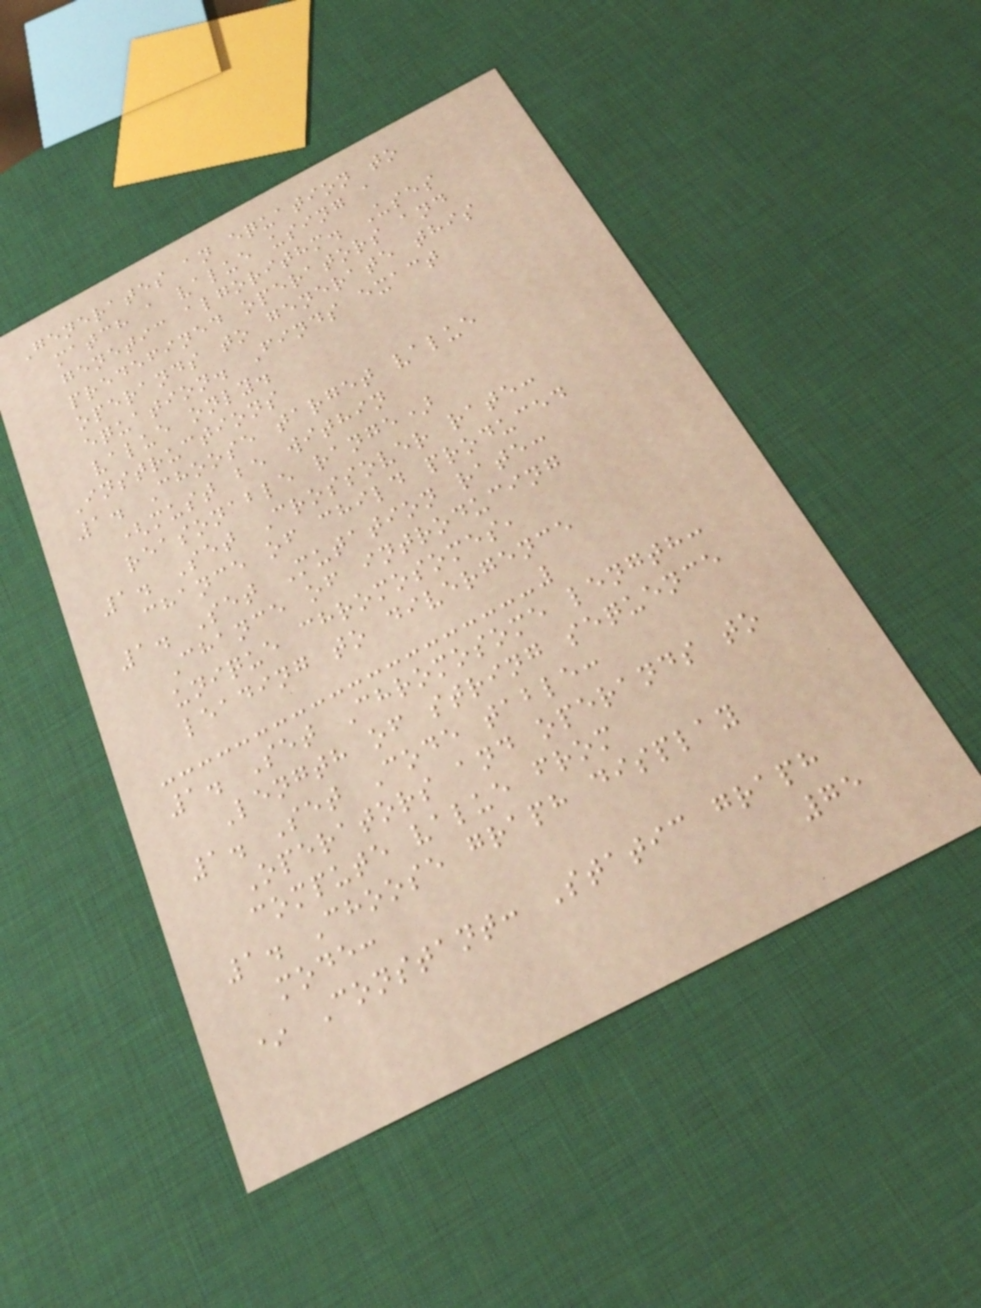Generates an equation to
match a value using a
genetic algorithm. Uses
predefined operators and
operands to generate this
equation. Finds exact
value only.
Instructions
1. Choose target value
(must be within
reasonable range)
1. Set Crossover rate:
chance of child produced
1. Set Mutation rate:
Chance of introducing
unique chromosomes,
leading to divergence
1. Set Chromosome length:
Length of string sequence
1. Set Code table:
Operators and operands to
compute value from
1. Choose graph display
mode:
* Constant: Static graph
75
